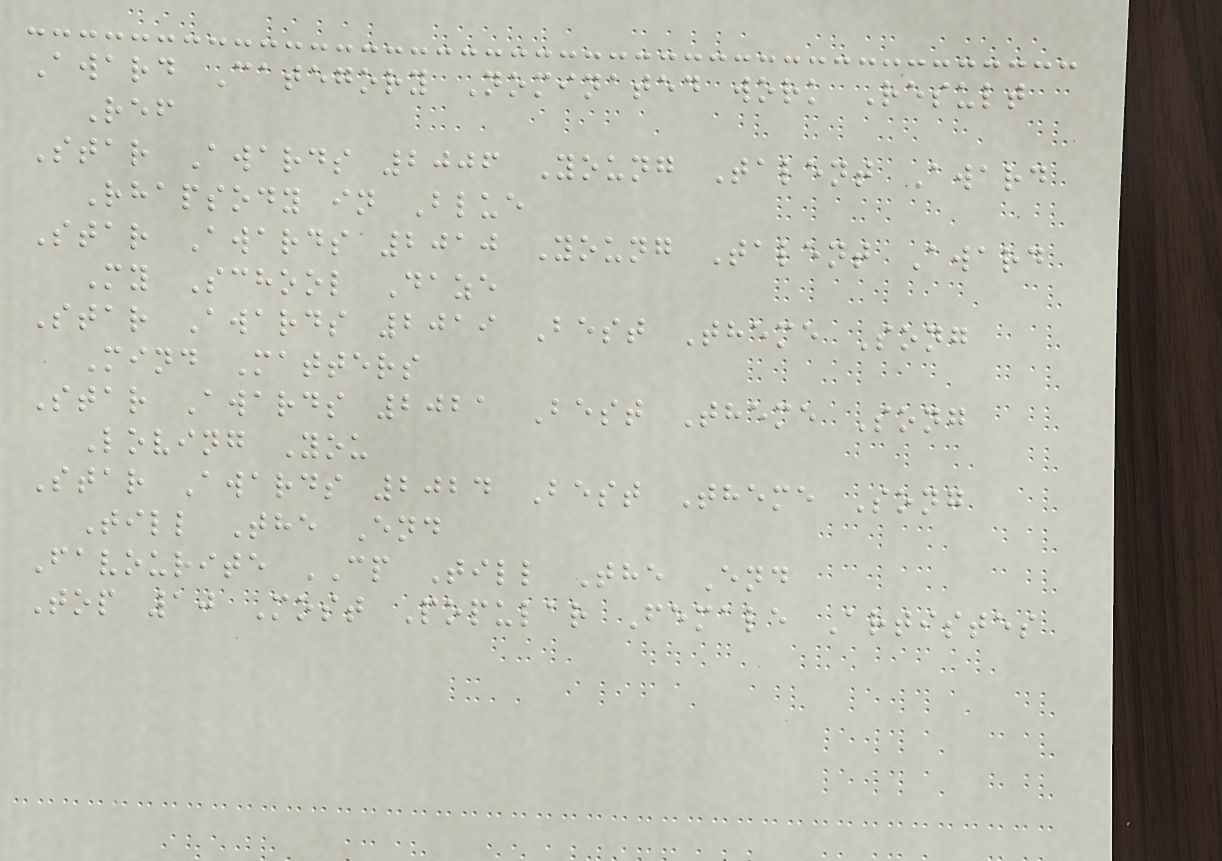Award Category Nominated work Result
Ref
Star Awards 2006 Young Talent Award
Rhapsody in Blue
Star Awards 2010 Young Talent Award
My School Daze
Star Awards 2019 Best Theme Song
Mind Matters
Star Awards 2021 Best Theme Song
Loving You
Star Awards 2024 Best Theme Song
Till The End
Favourite CP Till The End
Top 10 Most Popular Female Artistes
